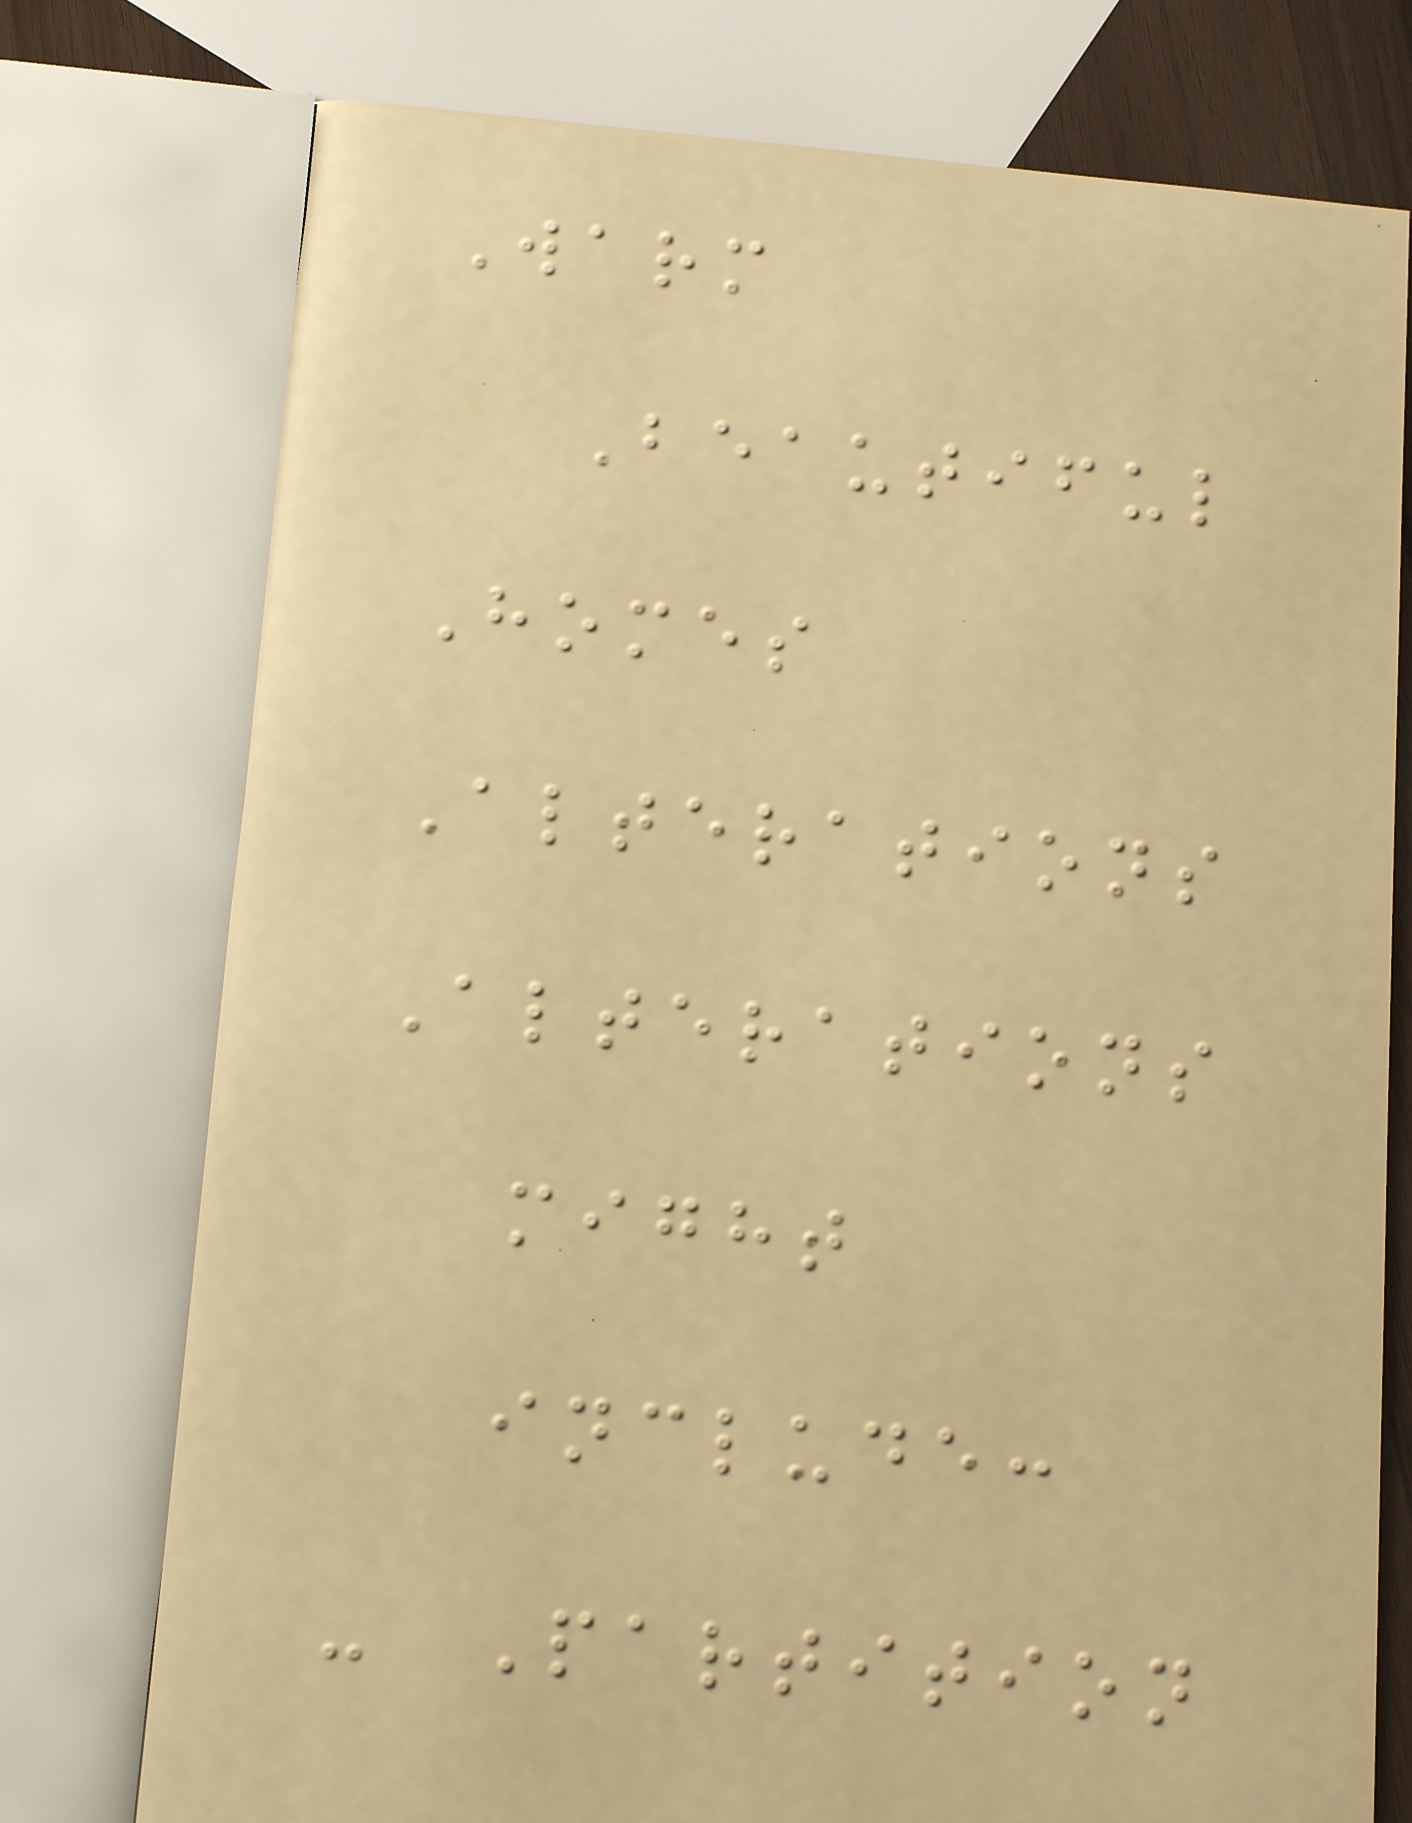Warm
Beautiful
Homes
Alterations
Alterations
might
include:
- Partition
